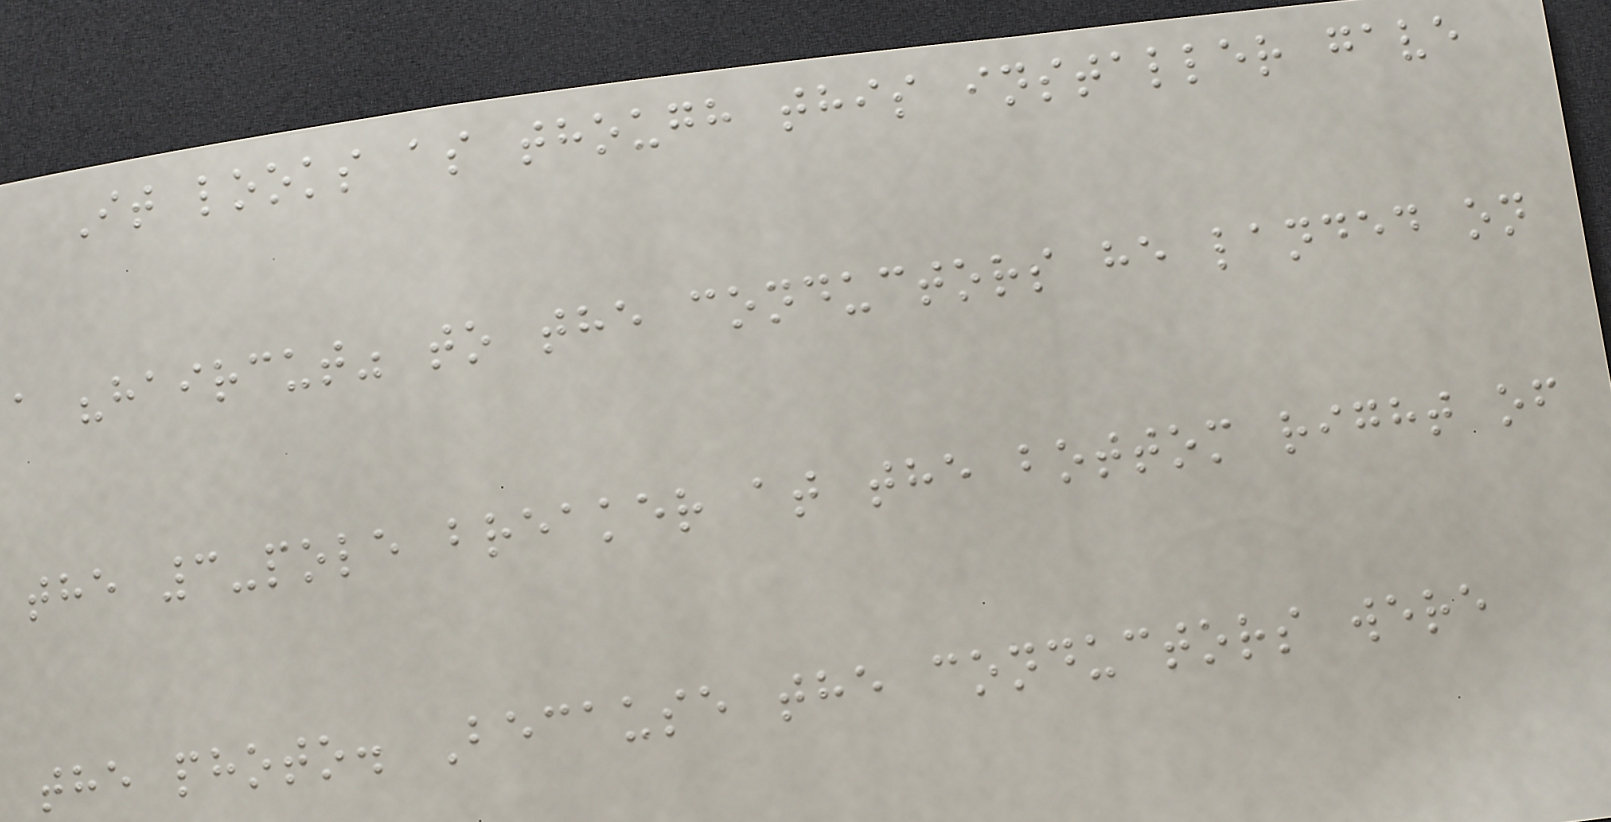It looks as though this installer gave
a "haircut" to the conductors he landed on
the 3-pole breaker at the bottom right of
the photo. Because the conductors were
